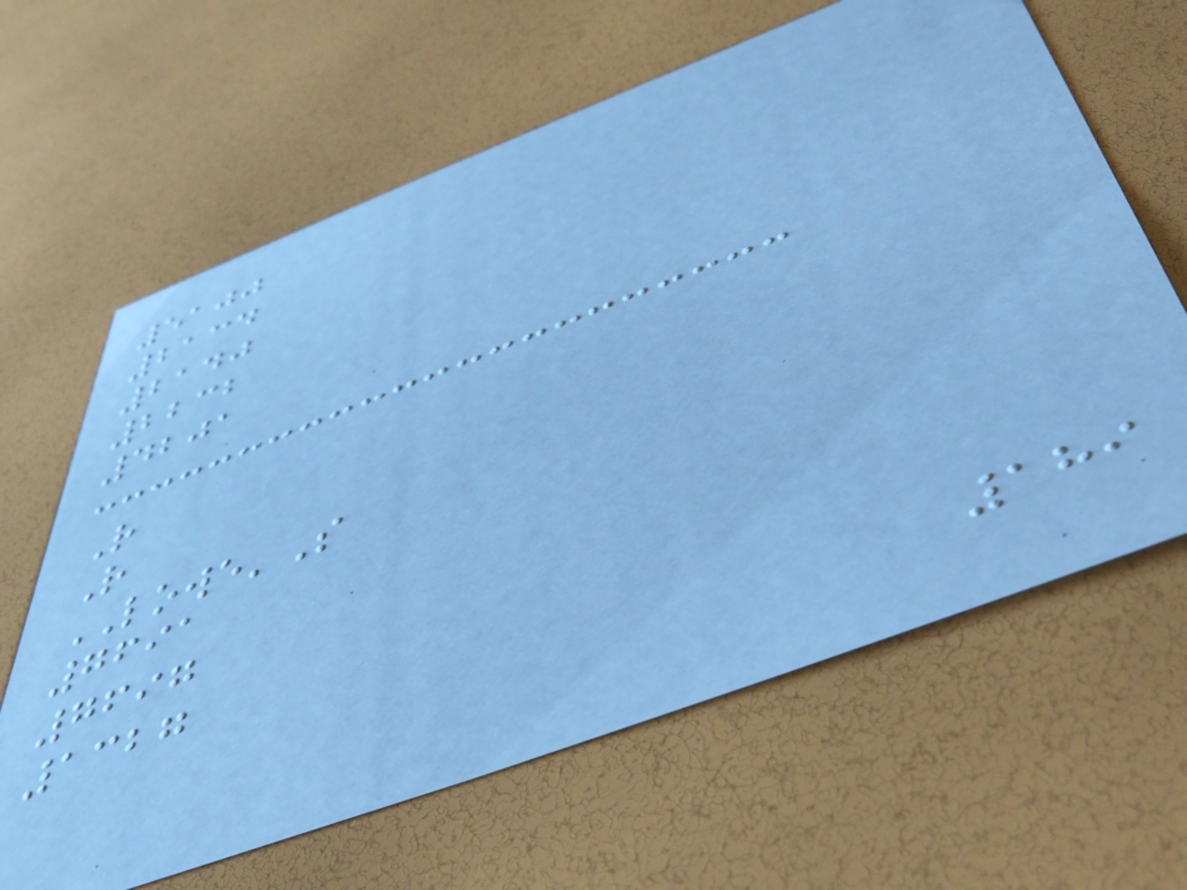5100
2134
2140
2232
4201
R
R
LOWE'S
7691
7697
1327
189
